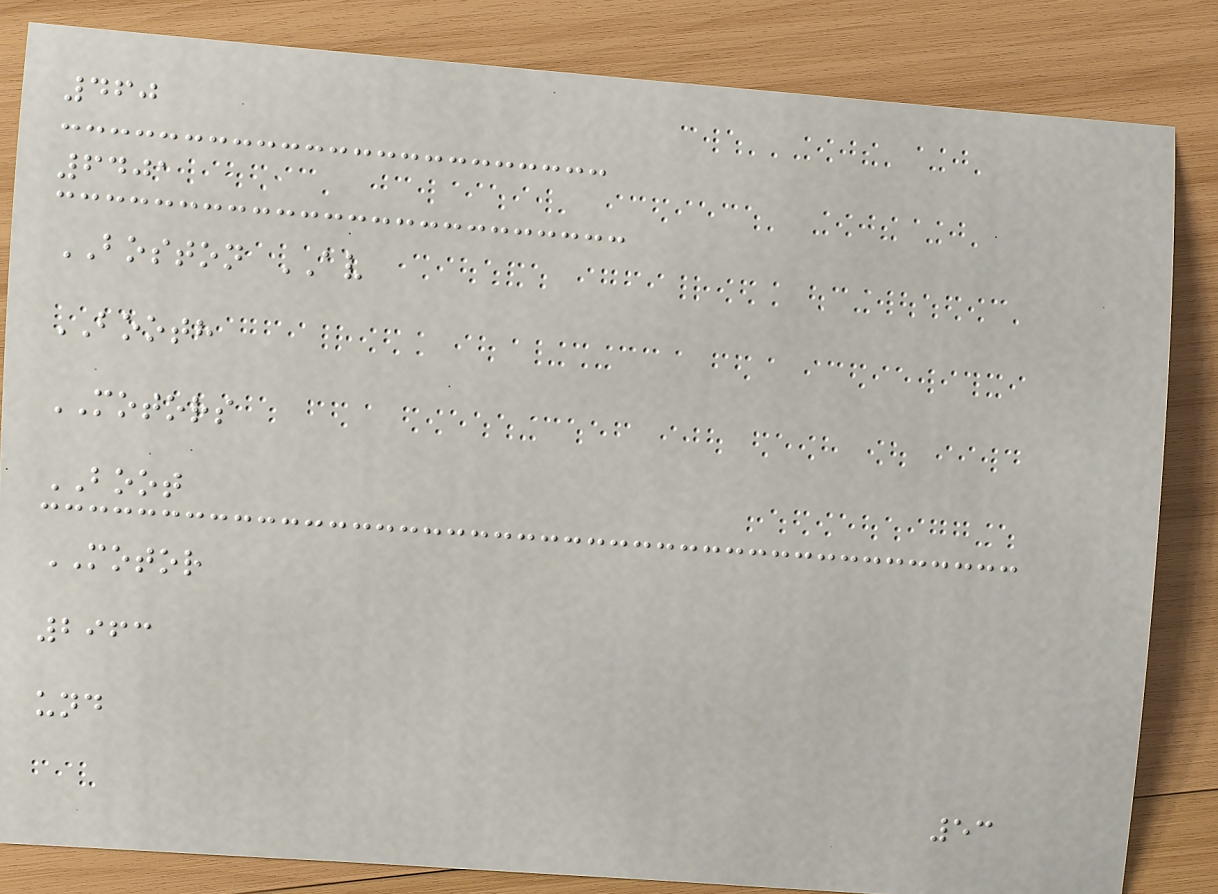460
6401
BOSTON AV
BOOTH
MOTORS
BOOT
MOTOR
2963
und
53
